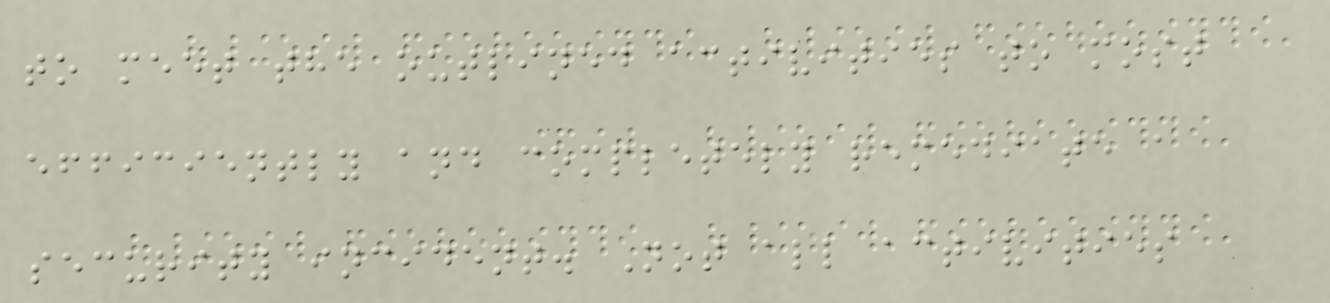to meet the outlined activities to most
efficiently and completely remediate a
security incident. Not all activities
